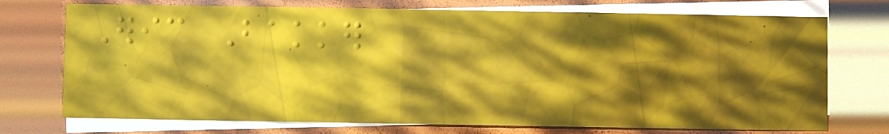Eric Bakker
